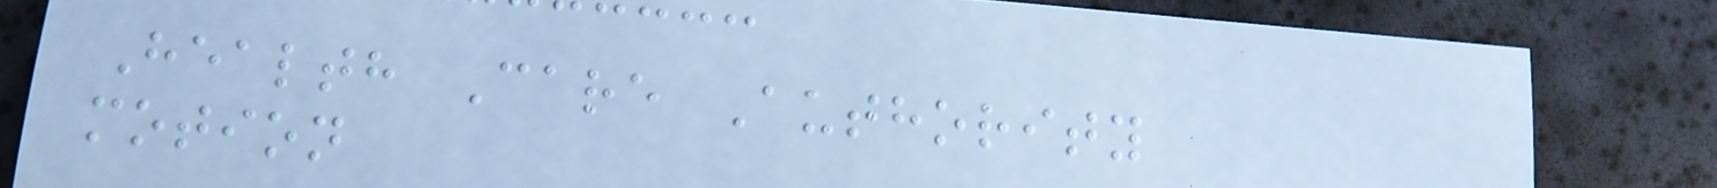Health Care Authority
motion
